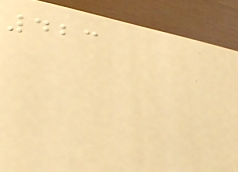423
